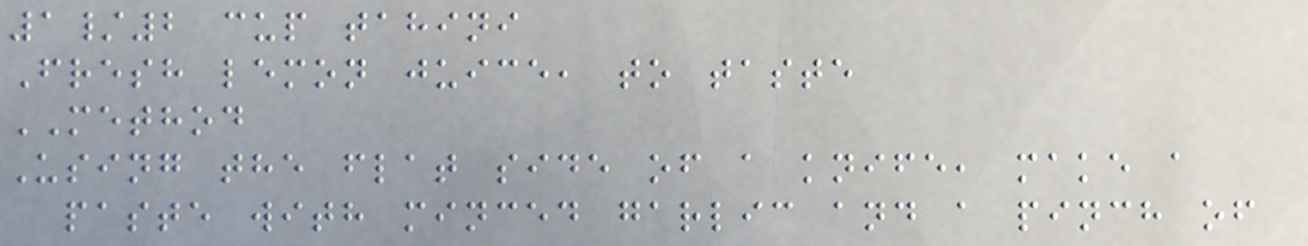1/2 cup tahini
Fresh lemon juice, to taste
METHOD
Using the flat side of a knife, make a
paste with minced garlic and a pinch of
